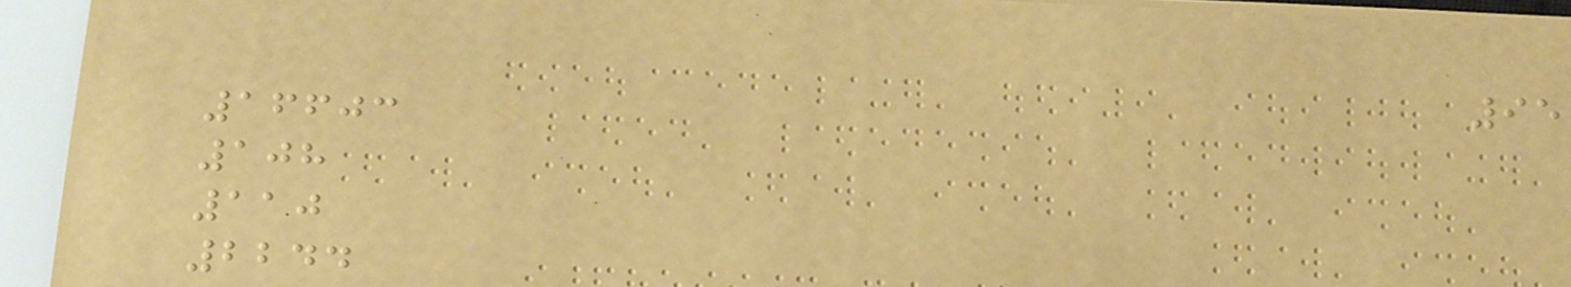95
16603
108
110
2244
